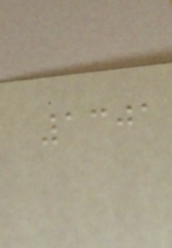1301
